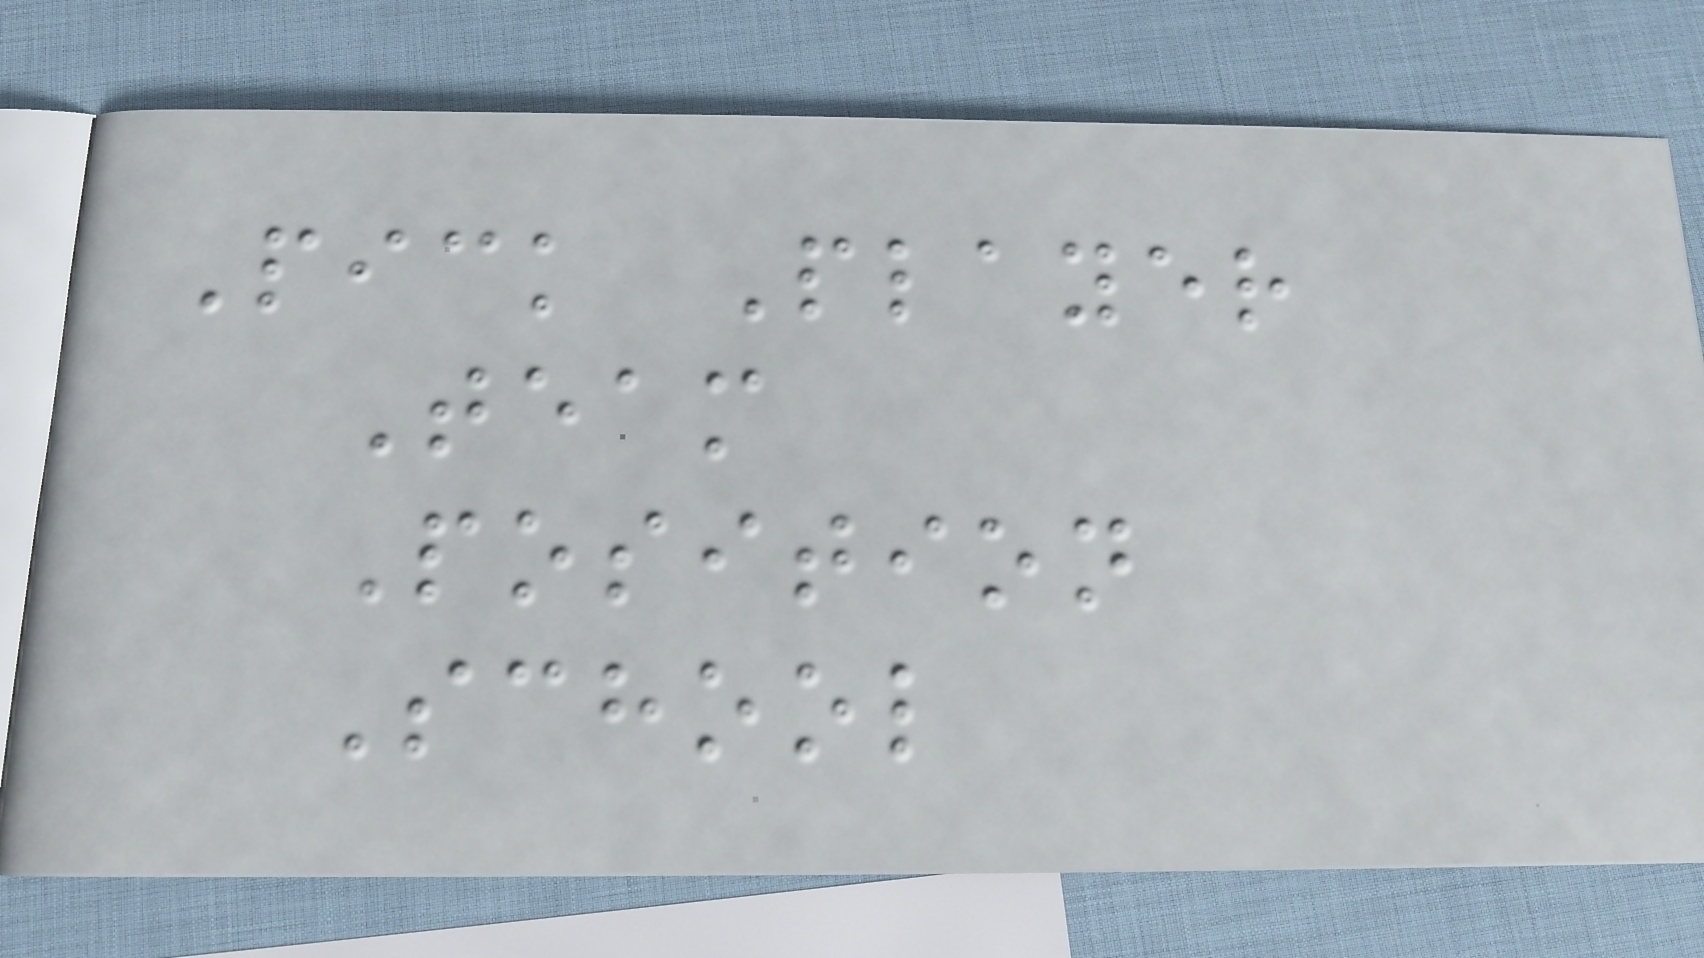Pick Player
Team
Position
School
